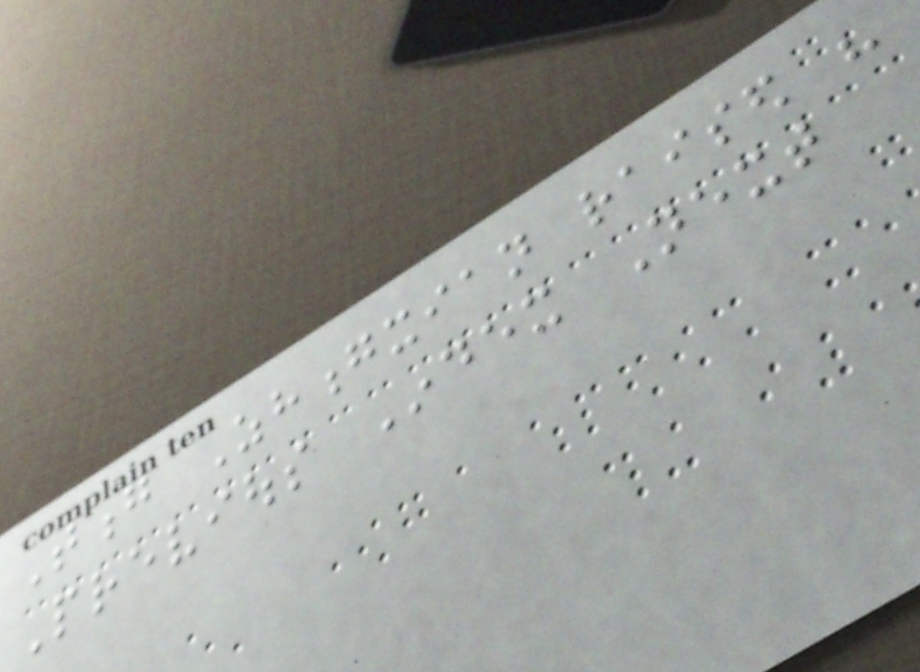Tong Zhongxian raised his
Previous Index Next
